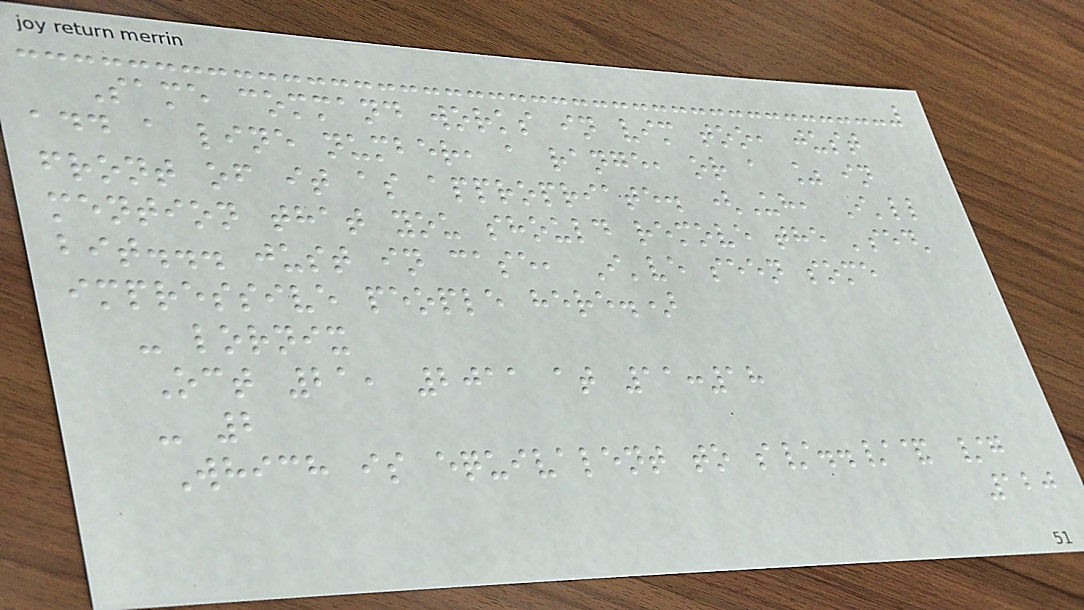Same command works in vim too, just
add a line number, a range, or a % in
front of it as appropriate. (Uh, I'll
mention that you should remove the 'sed'
bit... just in case, I've seen some
impressive people here.)
- lornix
Oct 21, 2011 at 11:18
- 2
Which is equivalent to s/../& /g
120
